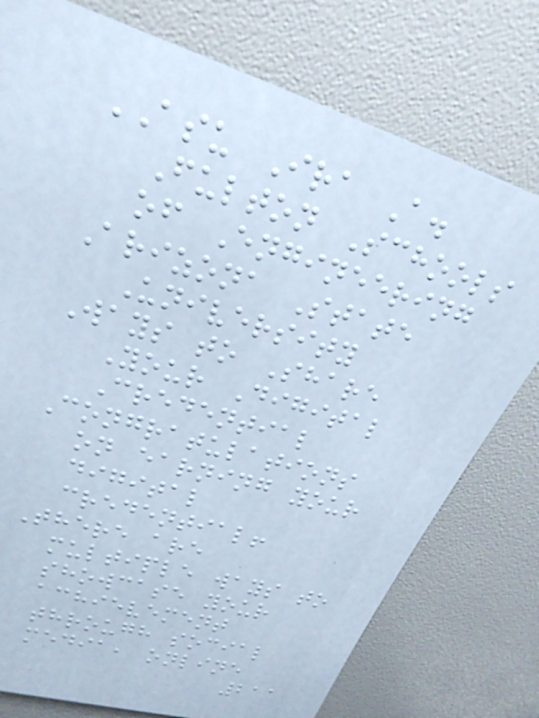ASU Ira A.
Fulton Schools
of Engineering
Arizona State
University
Ways to Share
Your Digital
Credential
Congratulations
on earning your
digital
credential!
There are
multiple ways to
showcase your
achievement
through social
media, online
211
